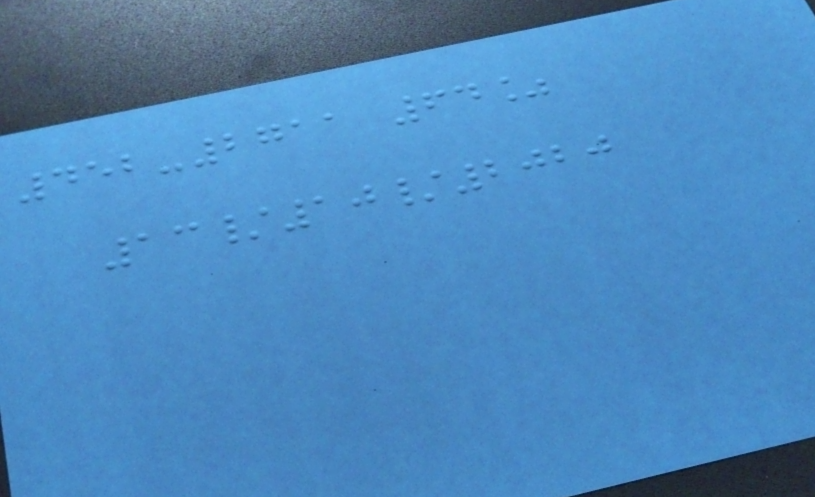452-2711 64%
13/10/2020
